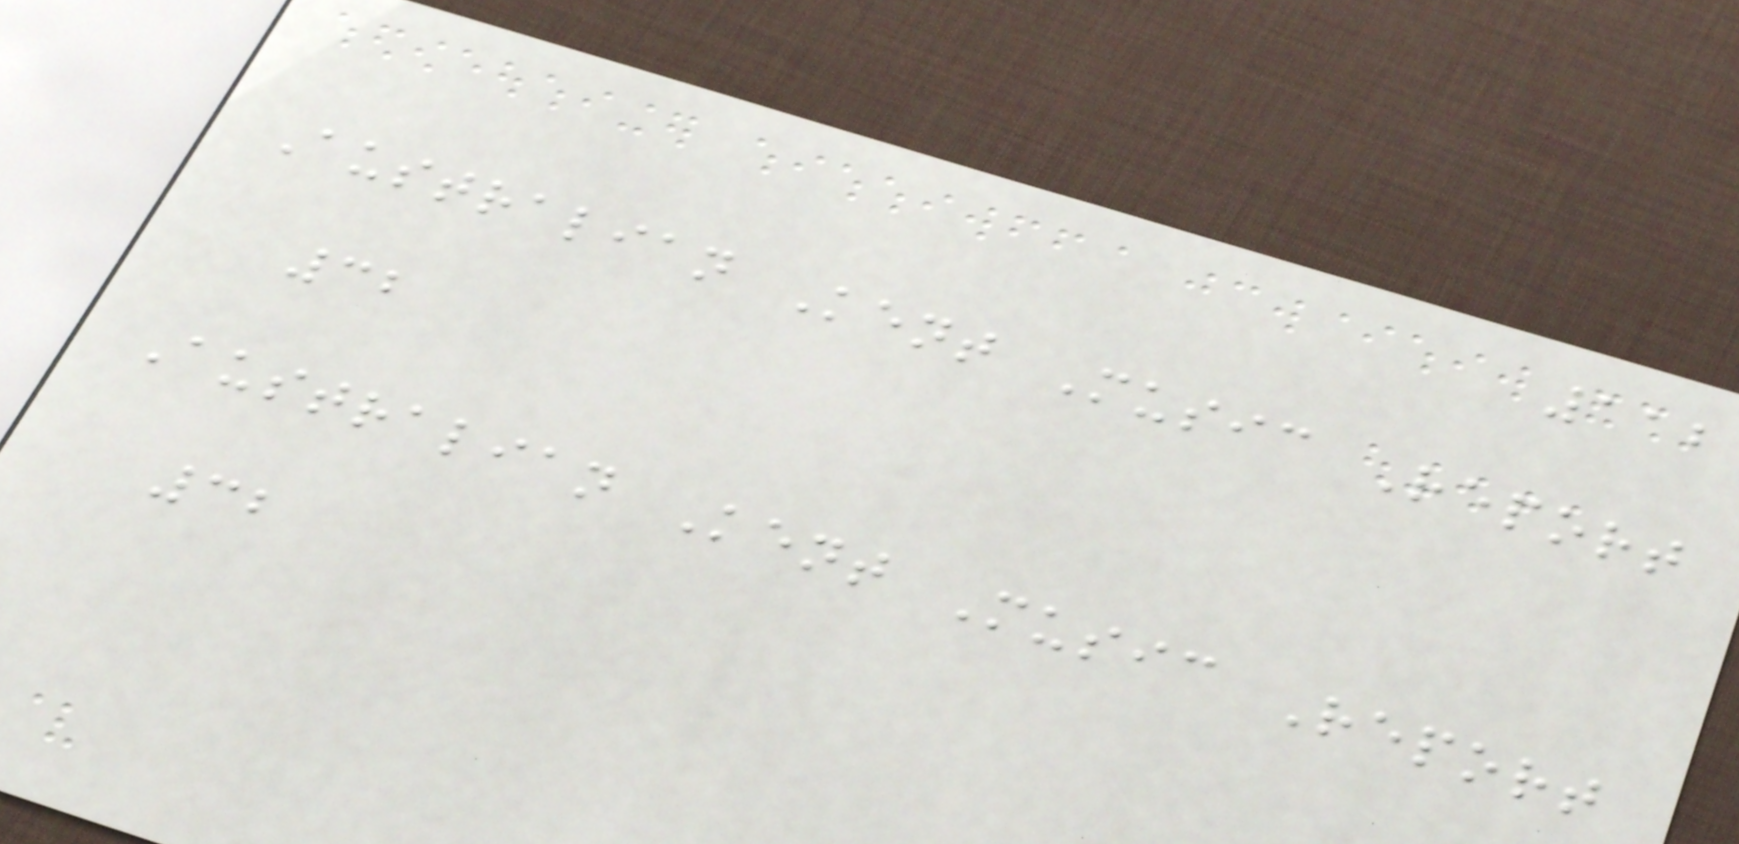112
Australian Kent Music Report
32
Australian Kent Music Report
32
